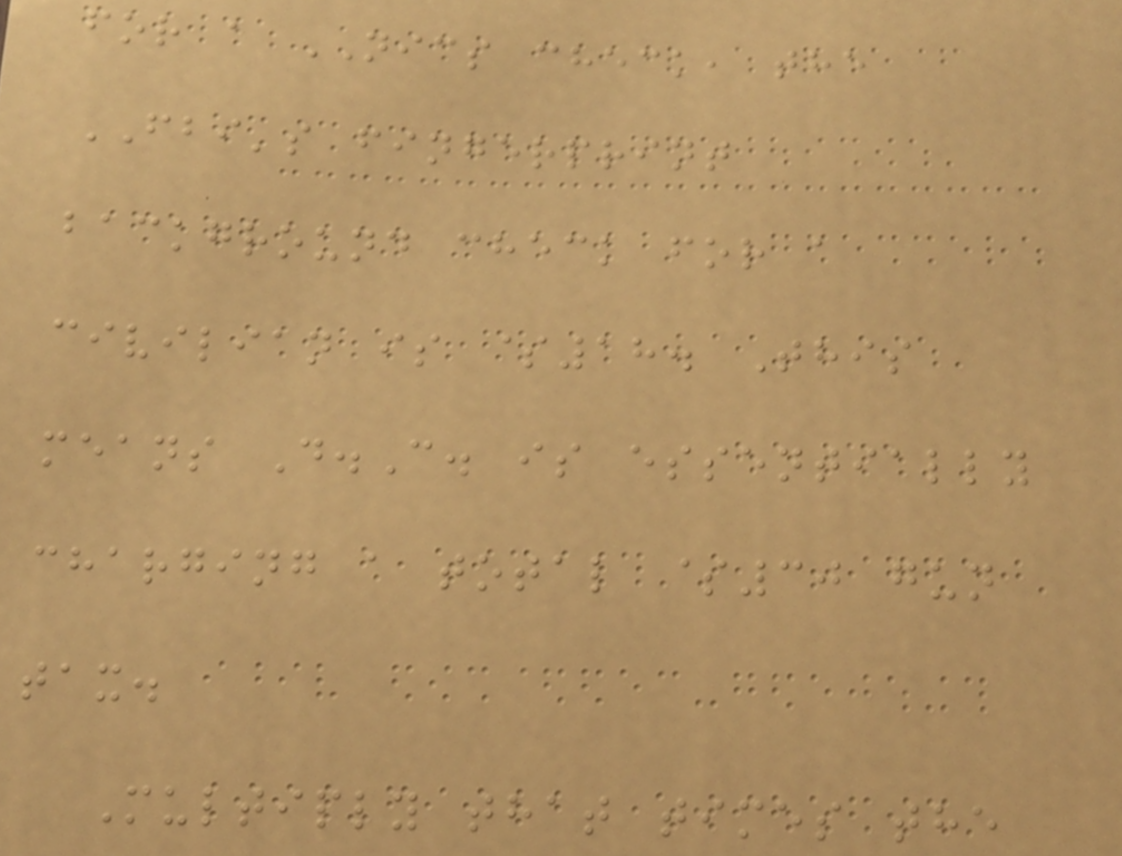for a NICS check, the
FBI's fingerprint
background check for a
civilian is $18. This
means D.C. is essentially
charging a total $30 gun
tax.
Multiply that times the
